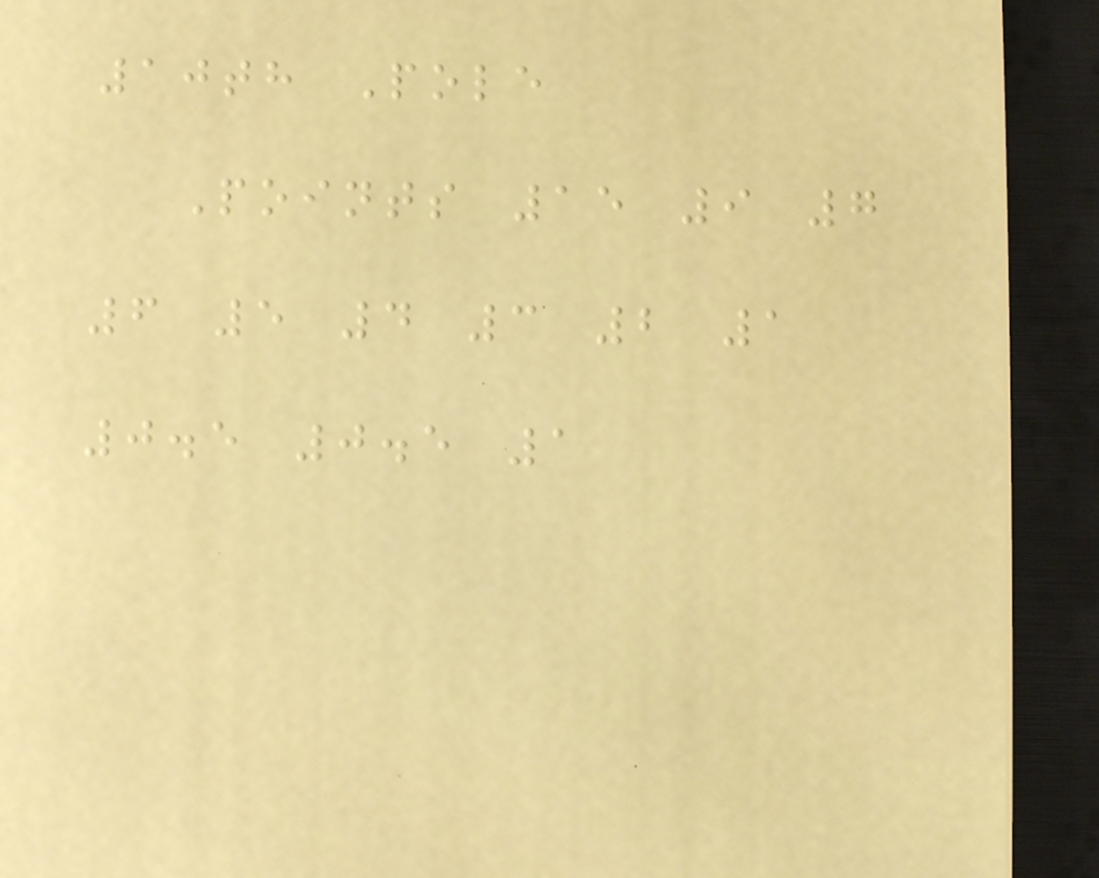10th Pole
Points 15 9 7
6 5 4 3 2 1
0.5 0.5 1
